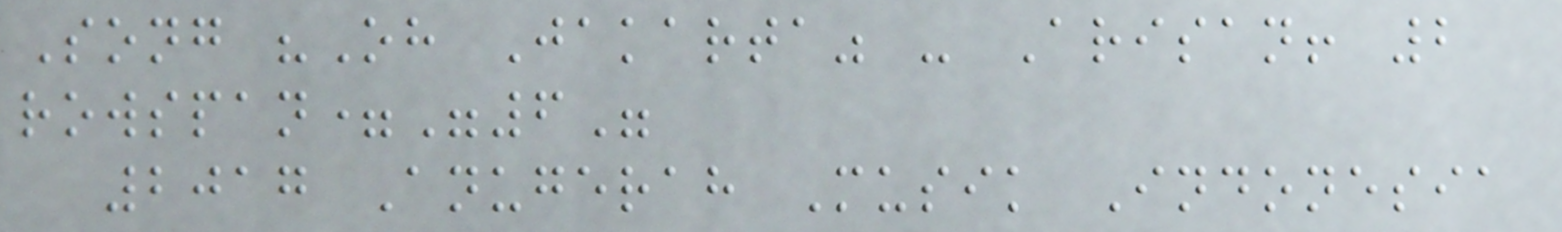Song "Oh Jakarta" - Arisan! 2
rowspan="6"
2017 Anugerah Musik Indonesia
